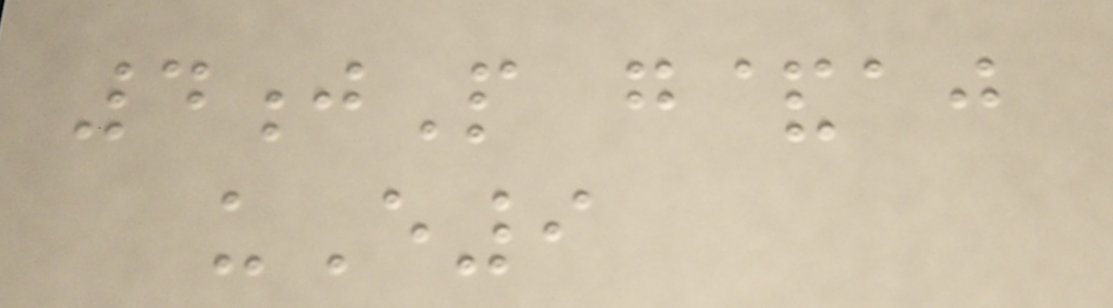4jP g&aj
uE9
